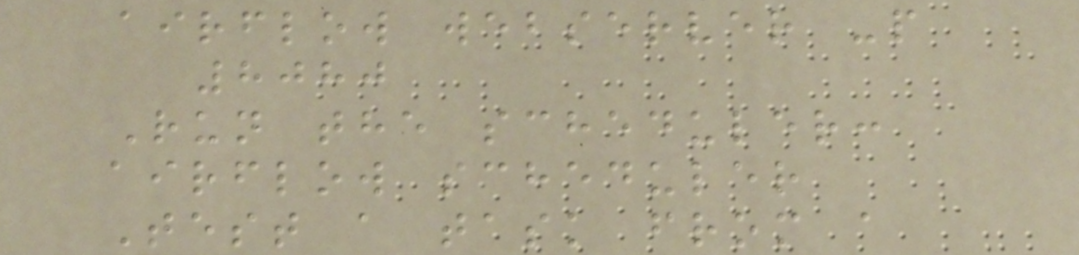airflow webserver -p
8080
Run the scheduler:
airflow scheduler
Test a task from a
